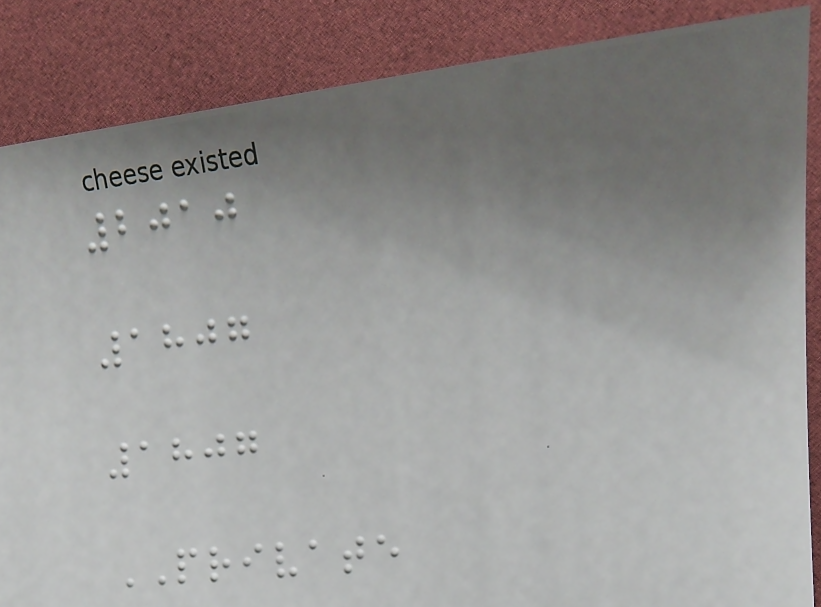2010
1807
1807
PRIVATE
